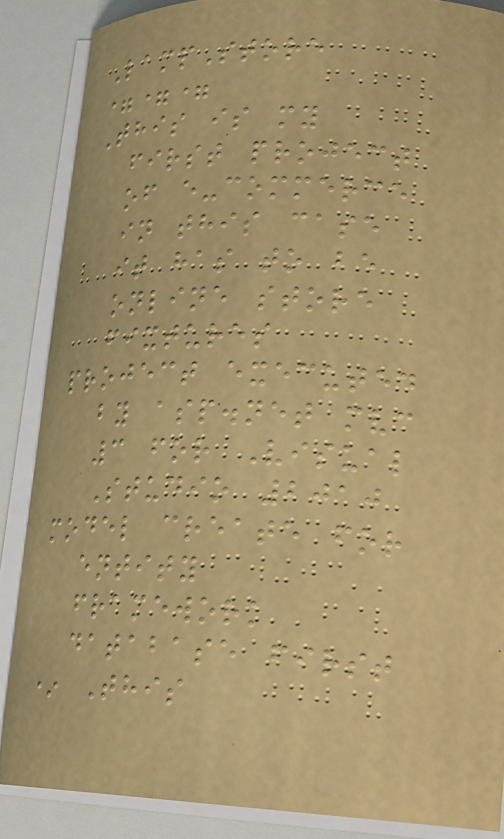LampStore
===
This is my
first project
of e-commerce
in this case
it has to be
online store
fixtures
project executed
by asp.net mvc
3 for Visual
Studio 2010
model create for
entity
framework
database first
* This
